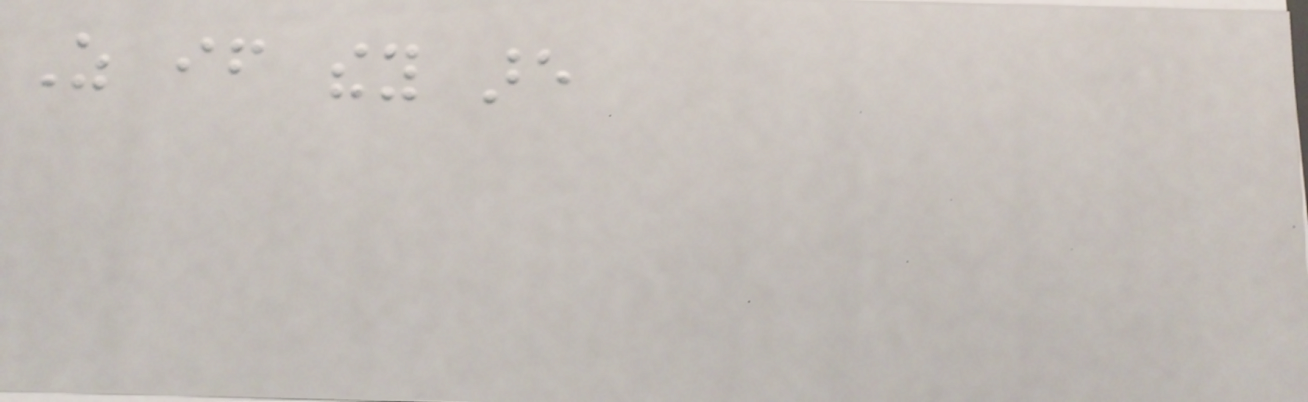As if they are
